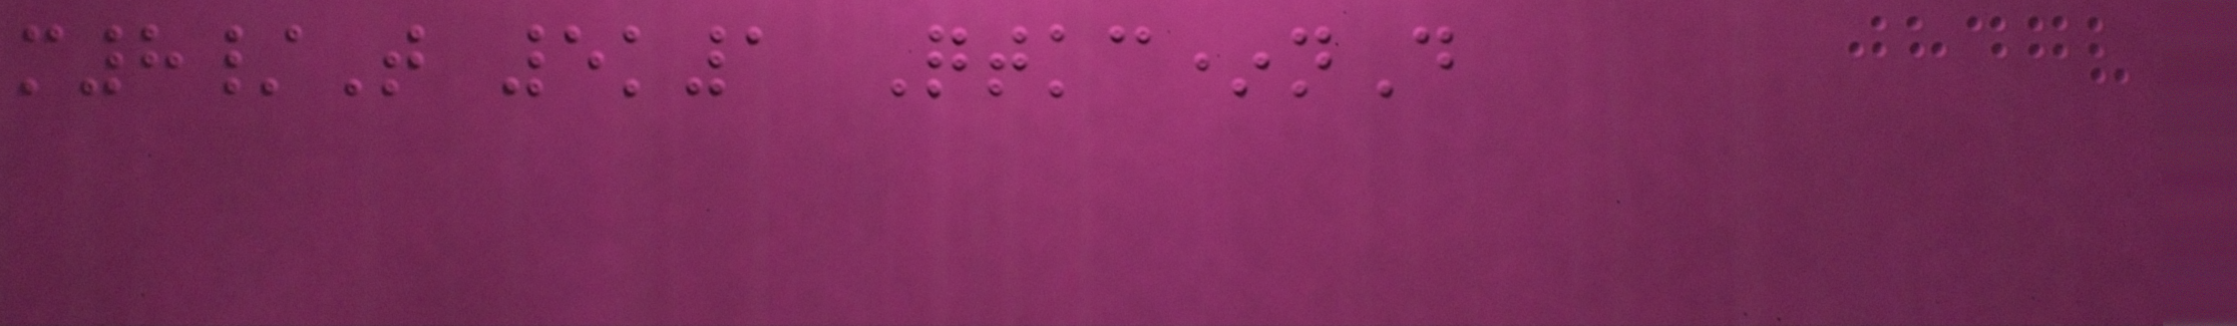m8/T 5k1 Qtkc*nD
